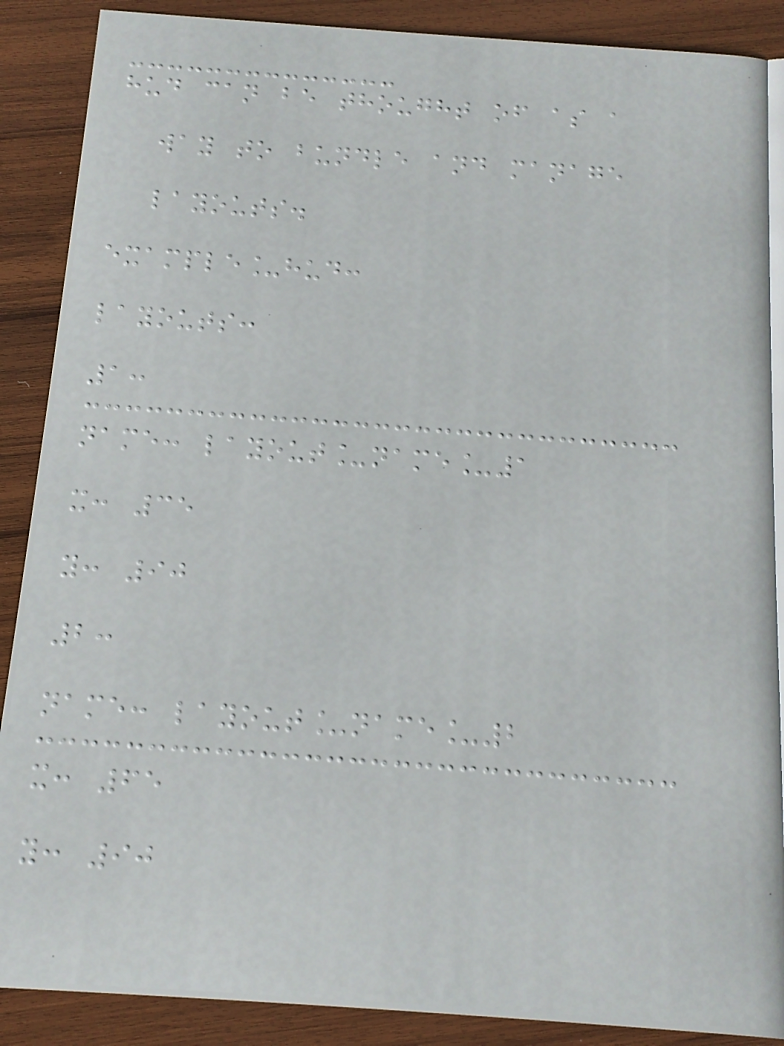hud can be thought of as a
way to bundle and manage
layouts.
example_hud:
layouts:
1:
name: layout_name_1
x: 35
y: 90
2:
name: layout_name_2
x: 65
y: 90
